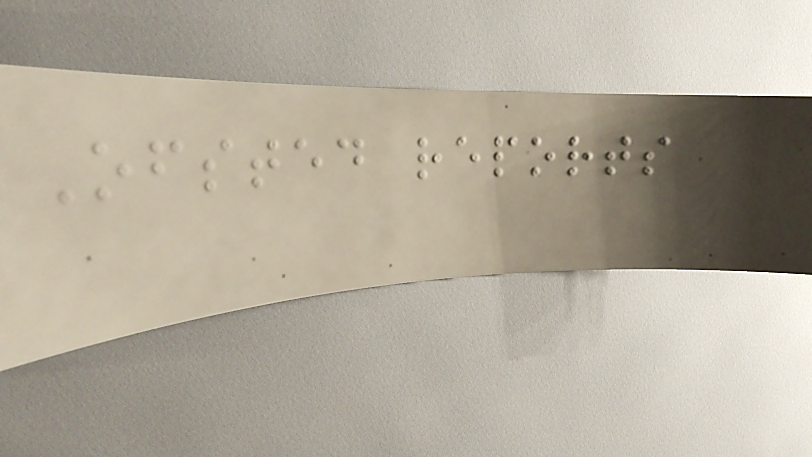Ofsted reports
